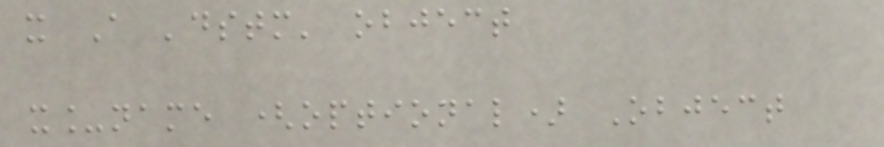x A 'dstm' object
x_name (optional) Object
